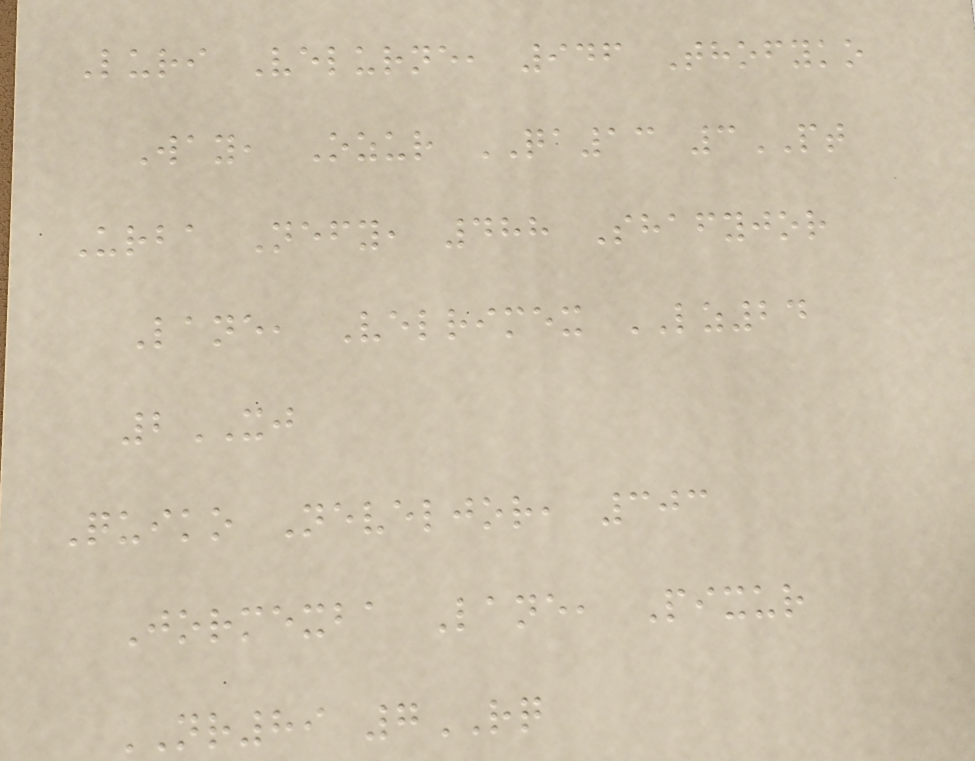Luri Velurne, 946 Thofyko
Way, Ozur QA13 3PT
Urba Nefy, 488 Shafyjor
Lane, Velrimex LZ24
2XJ
Quiko Neveljor, 303
Jormexba Lane, Pixur
NR89 7RQ
